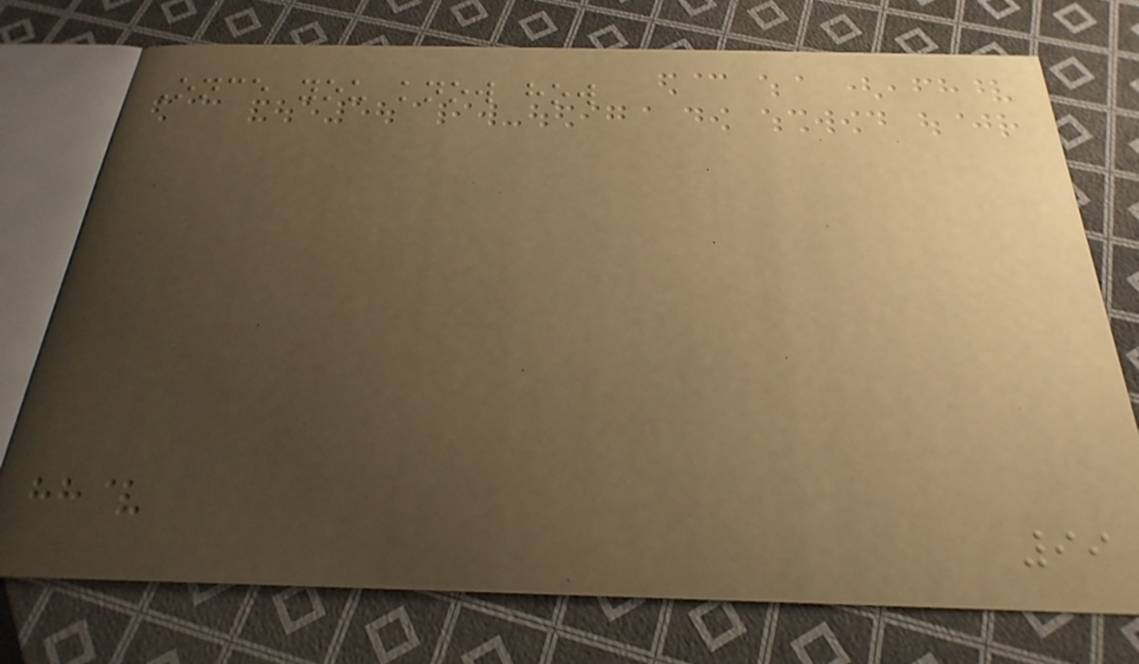Once you know how
99
